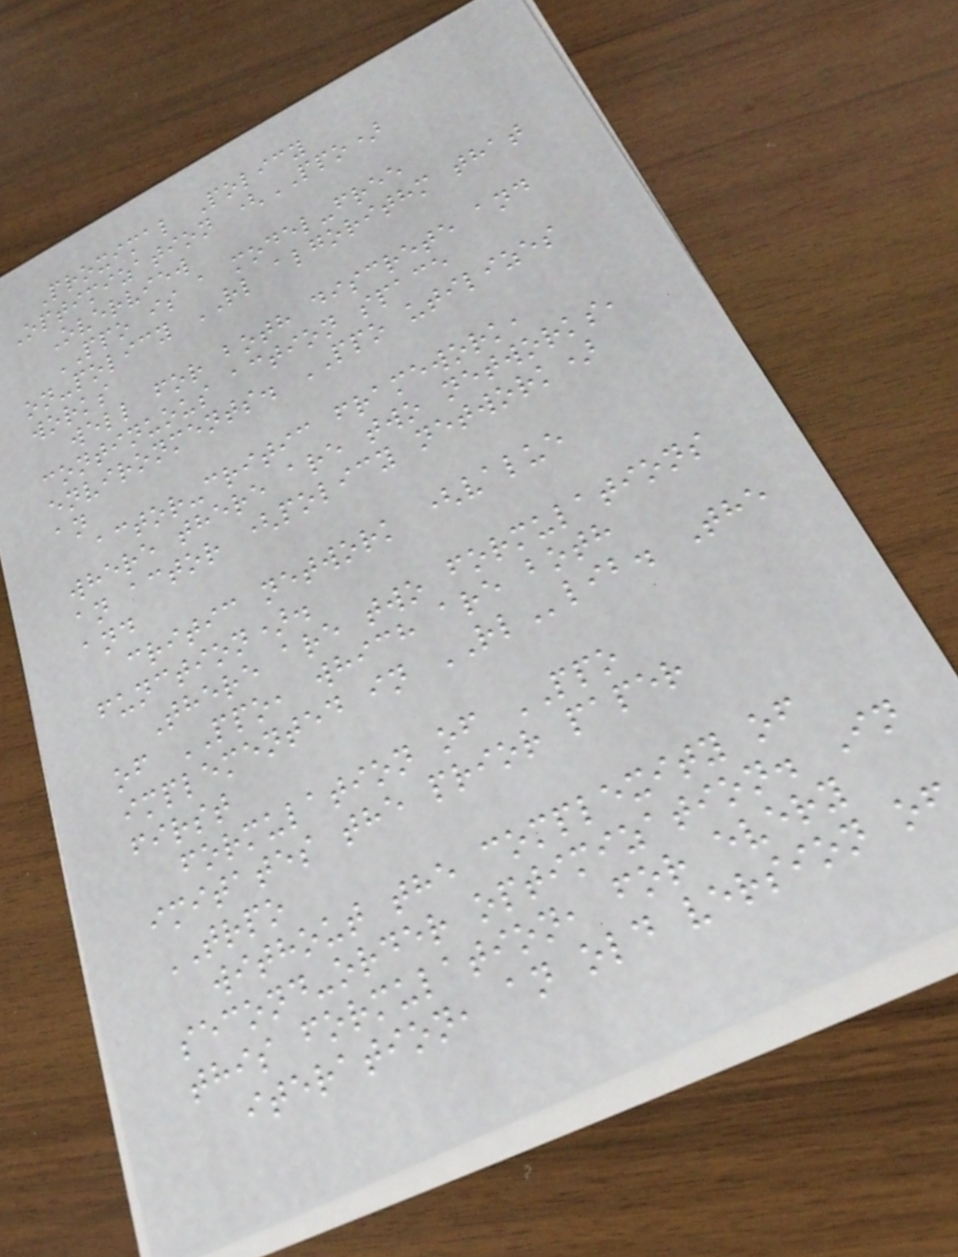Proximal Policy
Optimization (PPO)
Overview
PPO is a model-free
on-policy RL algorithm that
works
well for both discrete and
continuous action space
environments. PPO utilizes
an
actor-critic framework,
where there are two networks,
an actor (policy network)
and
critic network (value
function).
There are two formulations
of PPO, which are both
implemented in RLlib. The
first
formulation of PPO
imitates the prior paper
TRPO
without the complexity of
second-order optimization. In
this formulation, for every
iteration, an old version of
